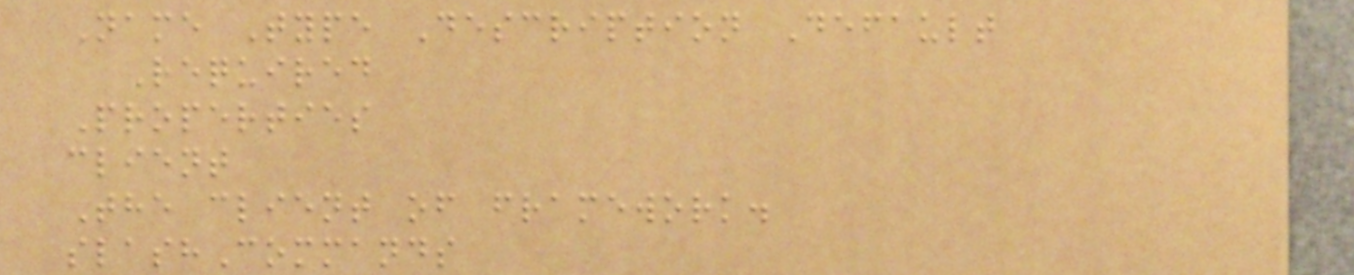Name Type Description Default
Required
Properties
client
The client of framework.
slashCommands
